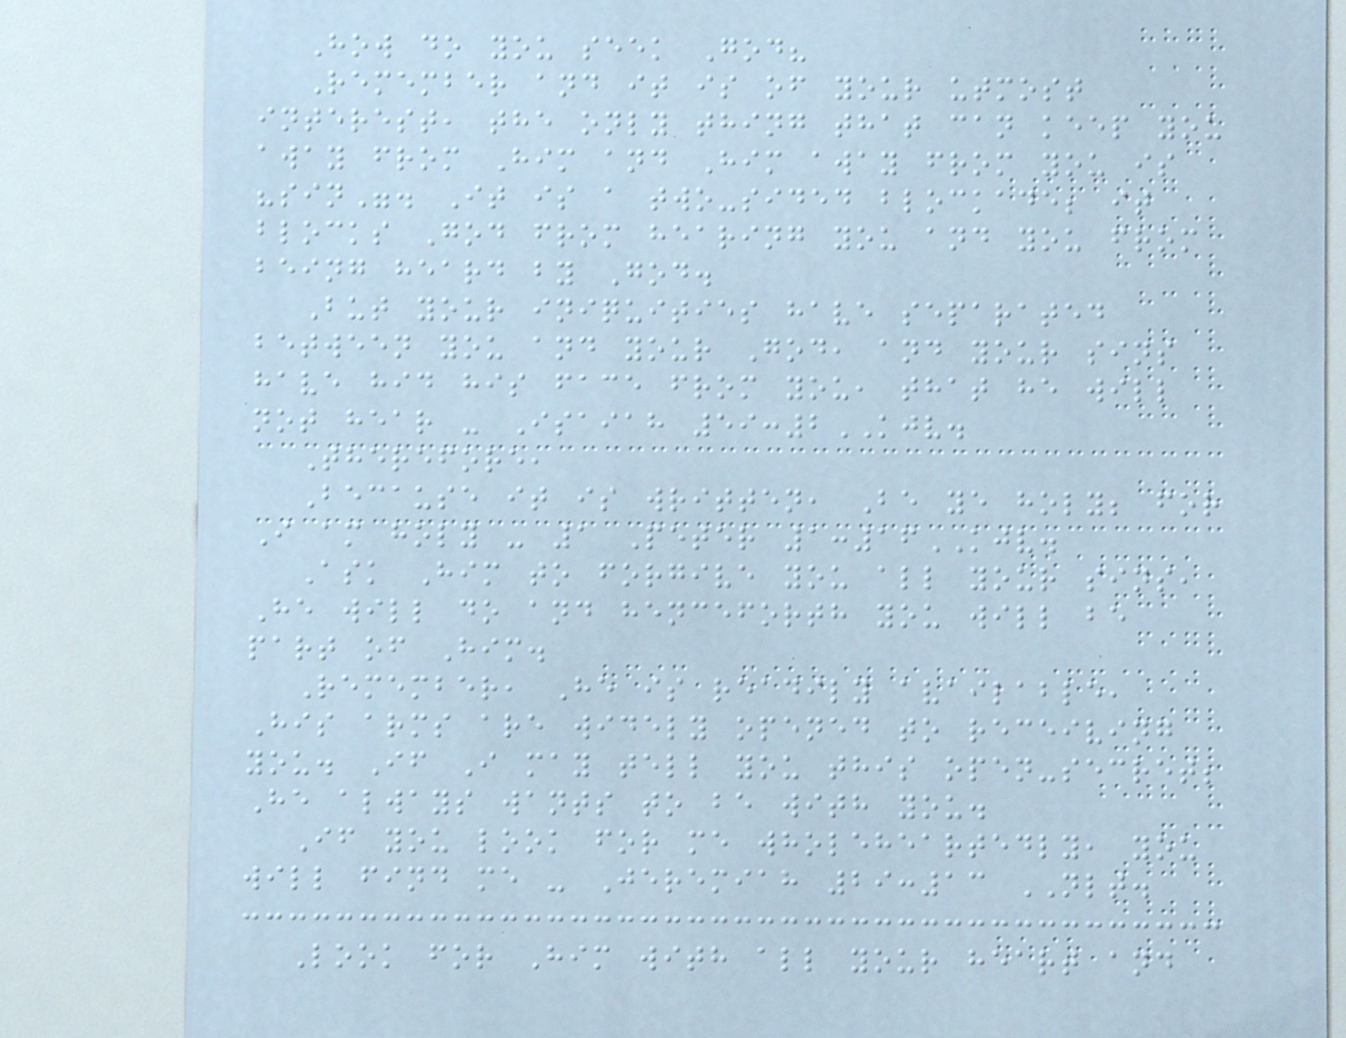How do you seek God?
Remember and it is of your utmost
interest, the only thing that can keep you
away from Him and Him away from you is
"sin". It is a two-sided blockade; it
blocks God from hearing you and you from
being heard by God.
But your iniquities have separated
between you and your God, and your sins
have hid his face from you, that he will
not hear - Isaiah 59:2KJV.
Therefore,
Because it is written, Be ye holy; for
I am holy - 1 Peter 1:16KJV.
Ask Him to forgive you all your sins,
He will do and henceforth you will be
part of Him.
Remember, He is readily available,
His arms are widely opened to receiving
you. If I may tell you this open-secret;
He always wants to be with you.
If you look for me wholeheartedly, you
will find me - Jeremiah 29:13 NLT.
Look for Him with all your heart and
